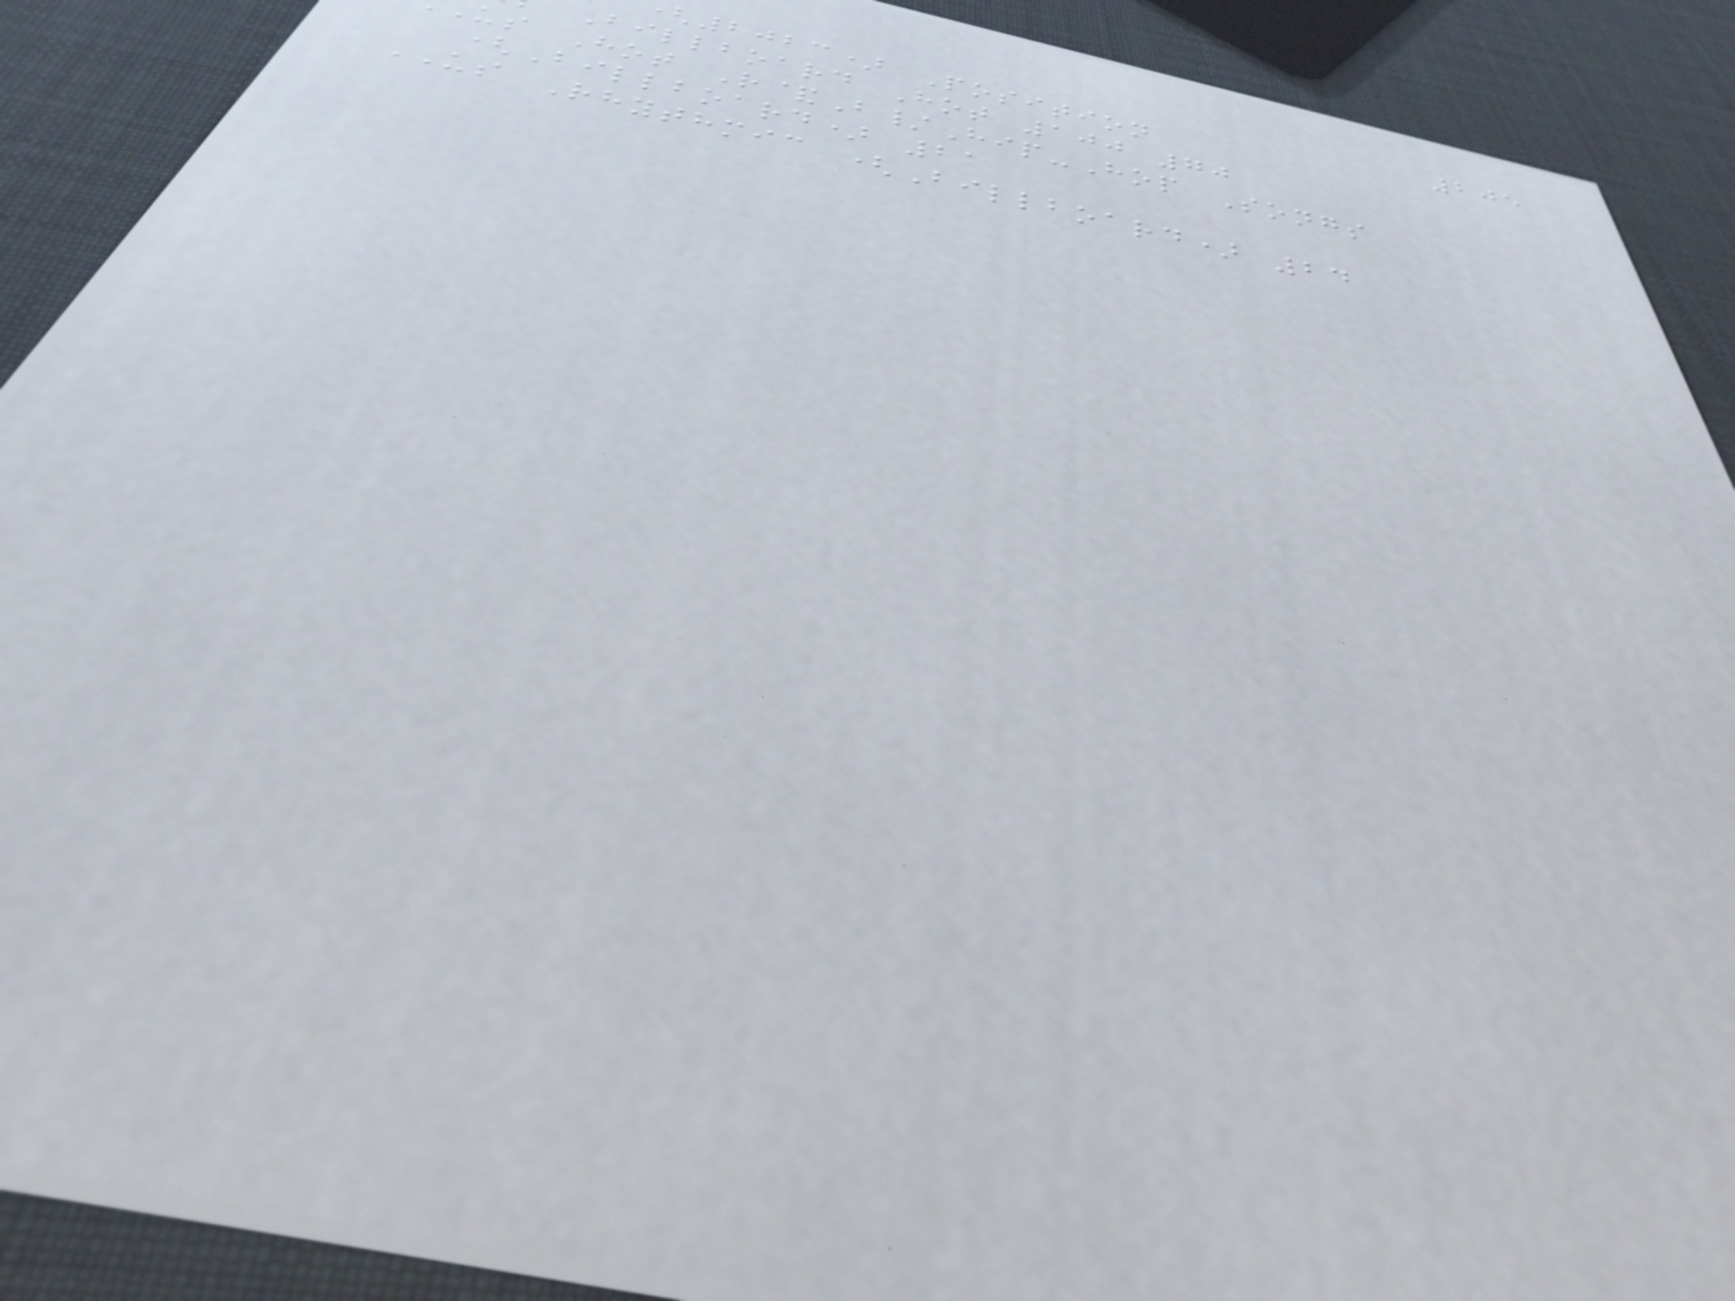205
2023) Position
Billboard Hot 100 70
us Hot R&B/Hip-Hop Songs
(Billboard) 21
US Rhythmic (Billboard) 24
